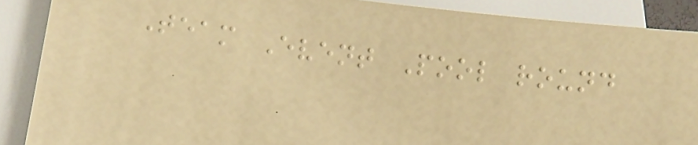Team Event Pool round
